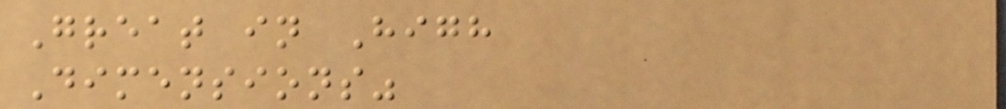Great in High
Dimensions"
